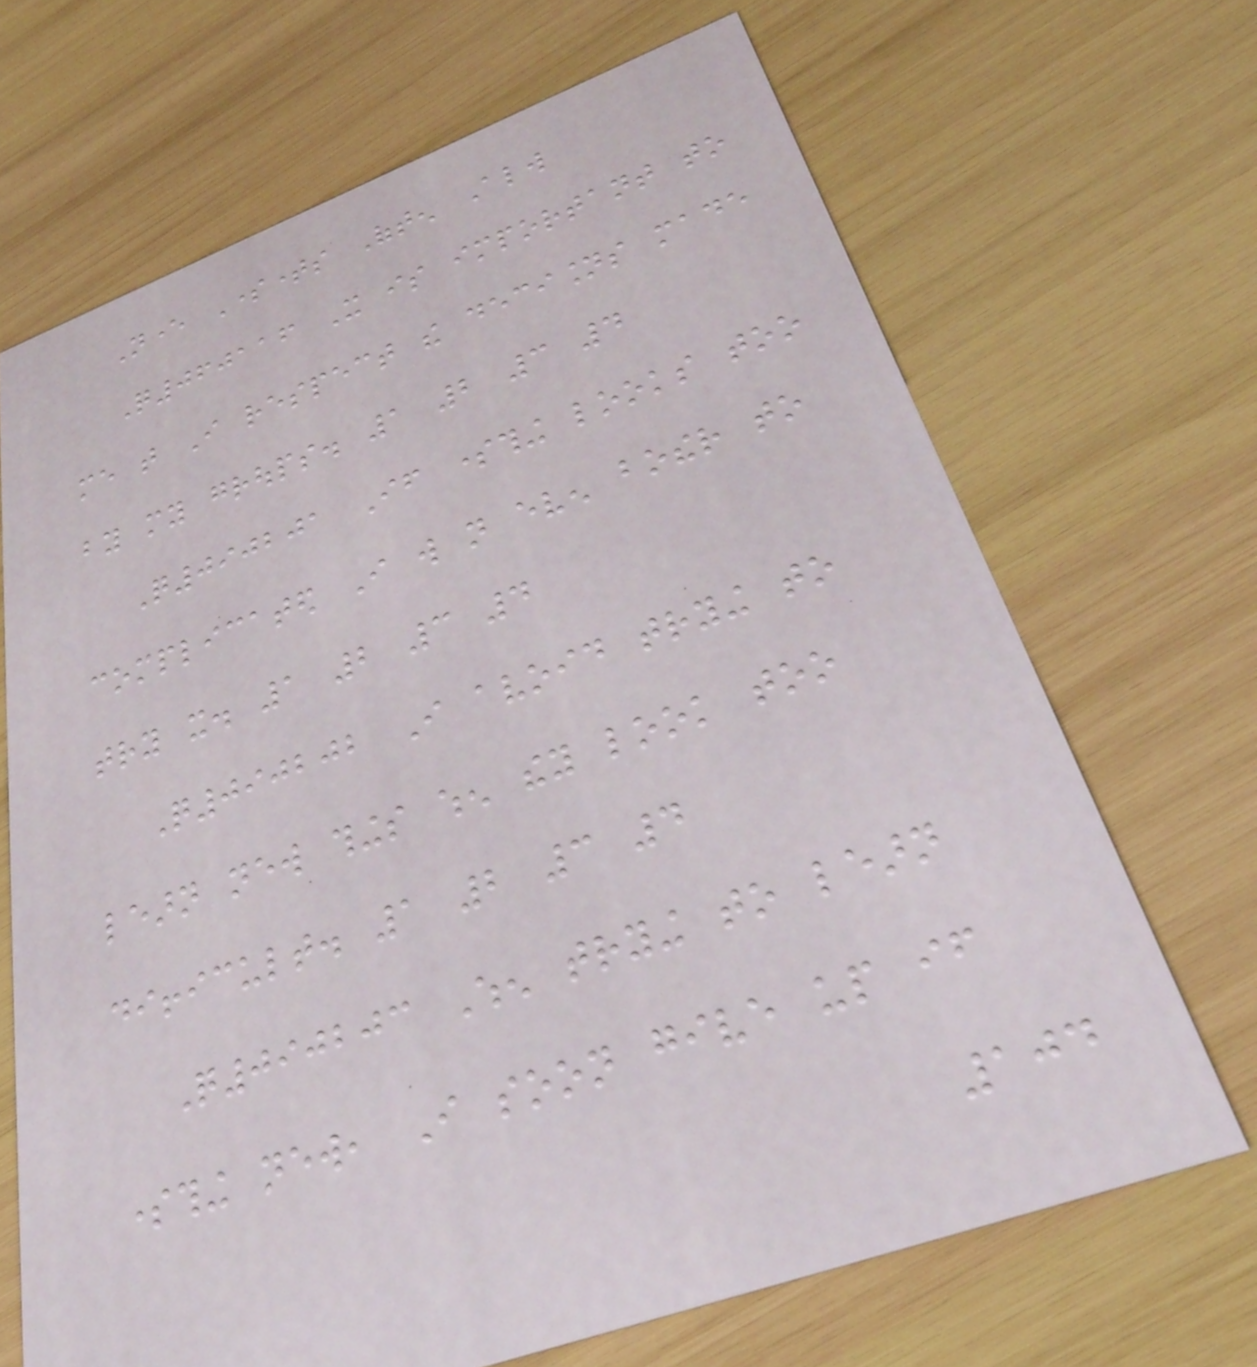Never Sometimes Often Always
Q060116 It is important to
me that I respect the decisions made
by my groups. 1 2 3 4
Q090201 If something looks too
complicated I will not even bother to
try it. 1 2 3 4
Q090202 I avoid trying to
learn new things when they look too
difficult. 1 2 3 4
Q090203 When trying to learn
something new, I soon give up if
104
